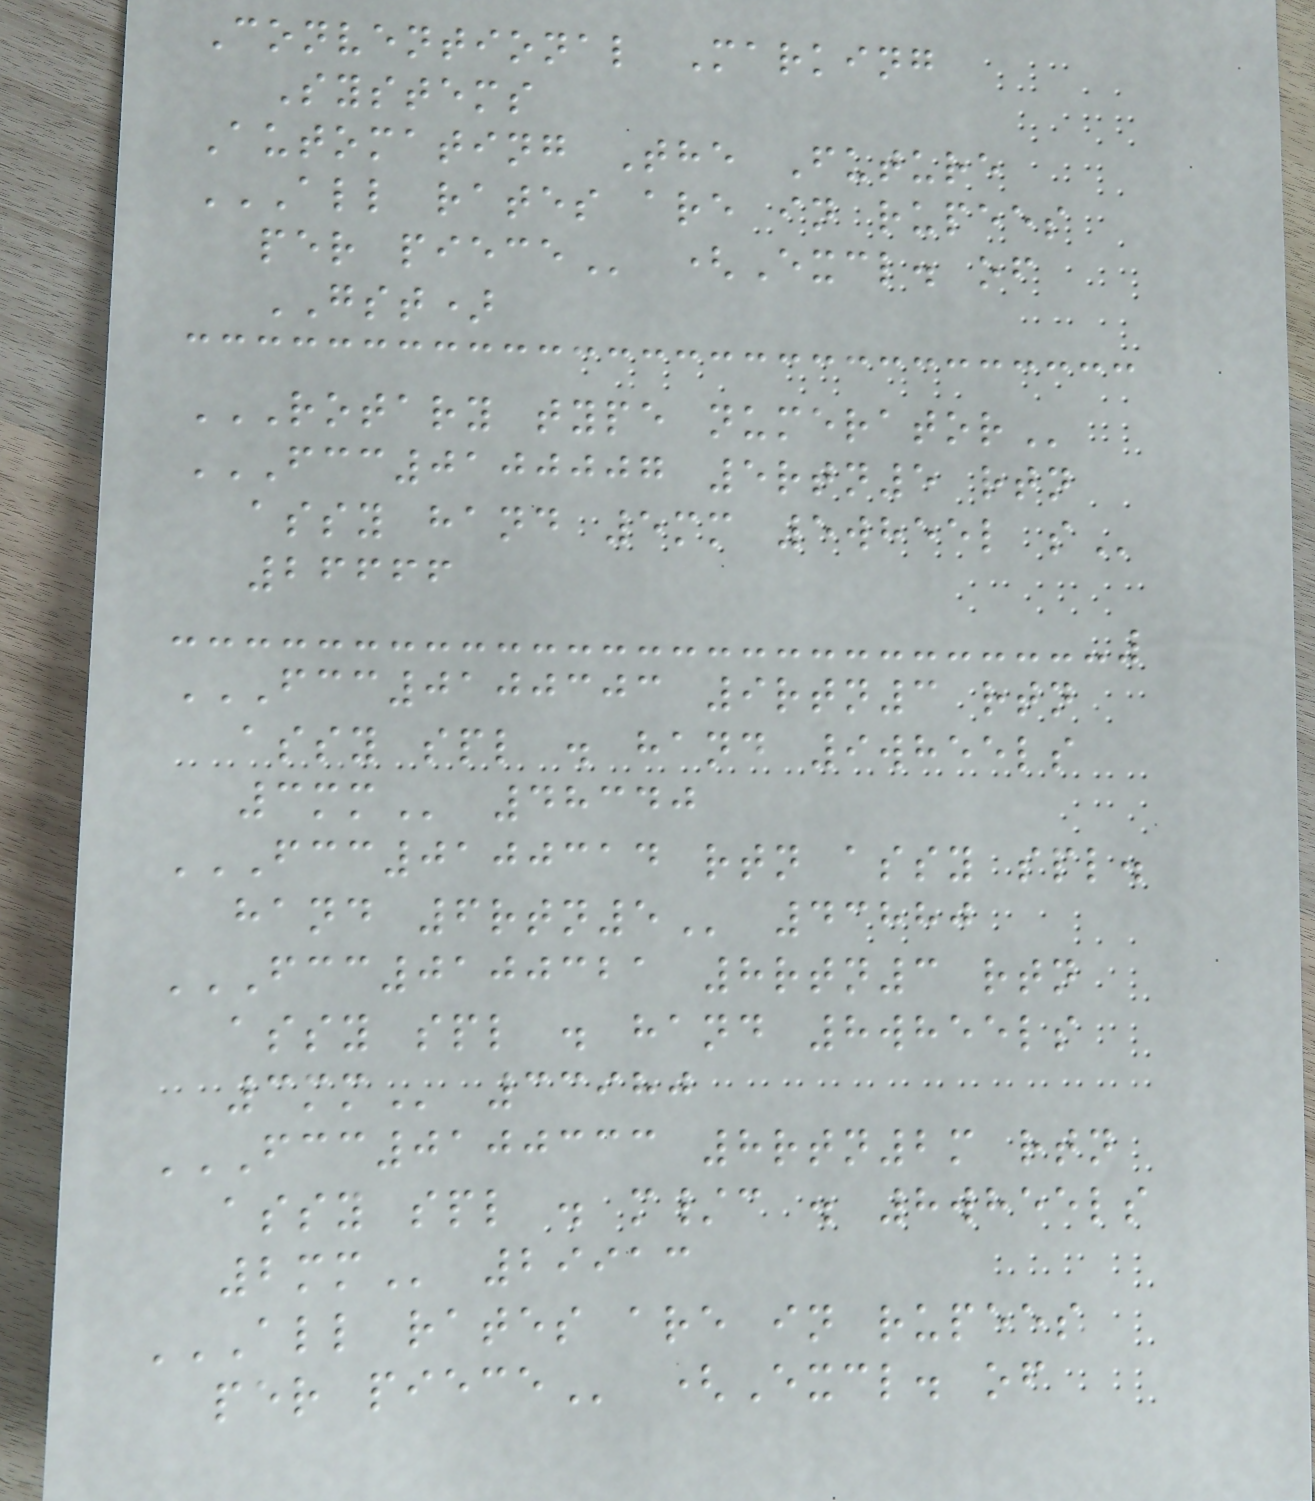Conventional Marking
Systems
Automating The Future
ALL RATES ARE IN RUPEES
PER PIECE (Excl. of
GST)
ROTARY TYPE NUMERATOR
FCC0100007 5RTN5 RTN
ASSY HAND 5MM 5WHEEL S
26666
FCC0100303 9RTN3 RTN
ASSY SPL . HAND 9WHEELS
3MM 48340
FCC0100314 RTN ASSY SPL.
HAND 6RTN5 43880
FCC0100321 8RTN3 RTN
ASSY SPL . HAND 8WHEELS
3MM 33980
FCC0100333 8RTN2M RTN
ASSY SPL . M/C . 8WHEELS
2MM 29913
ALL RATES ARE IN RUPEES
PER PIECE (Excl. of
